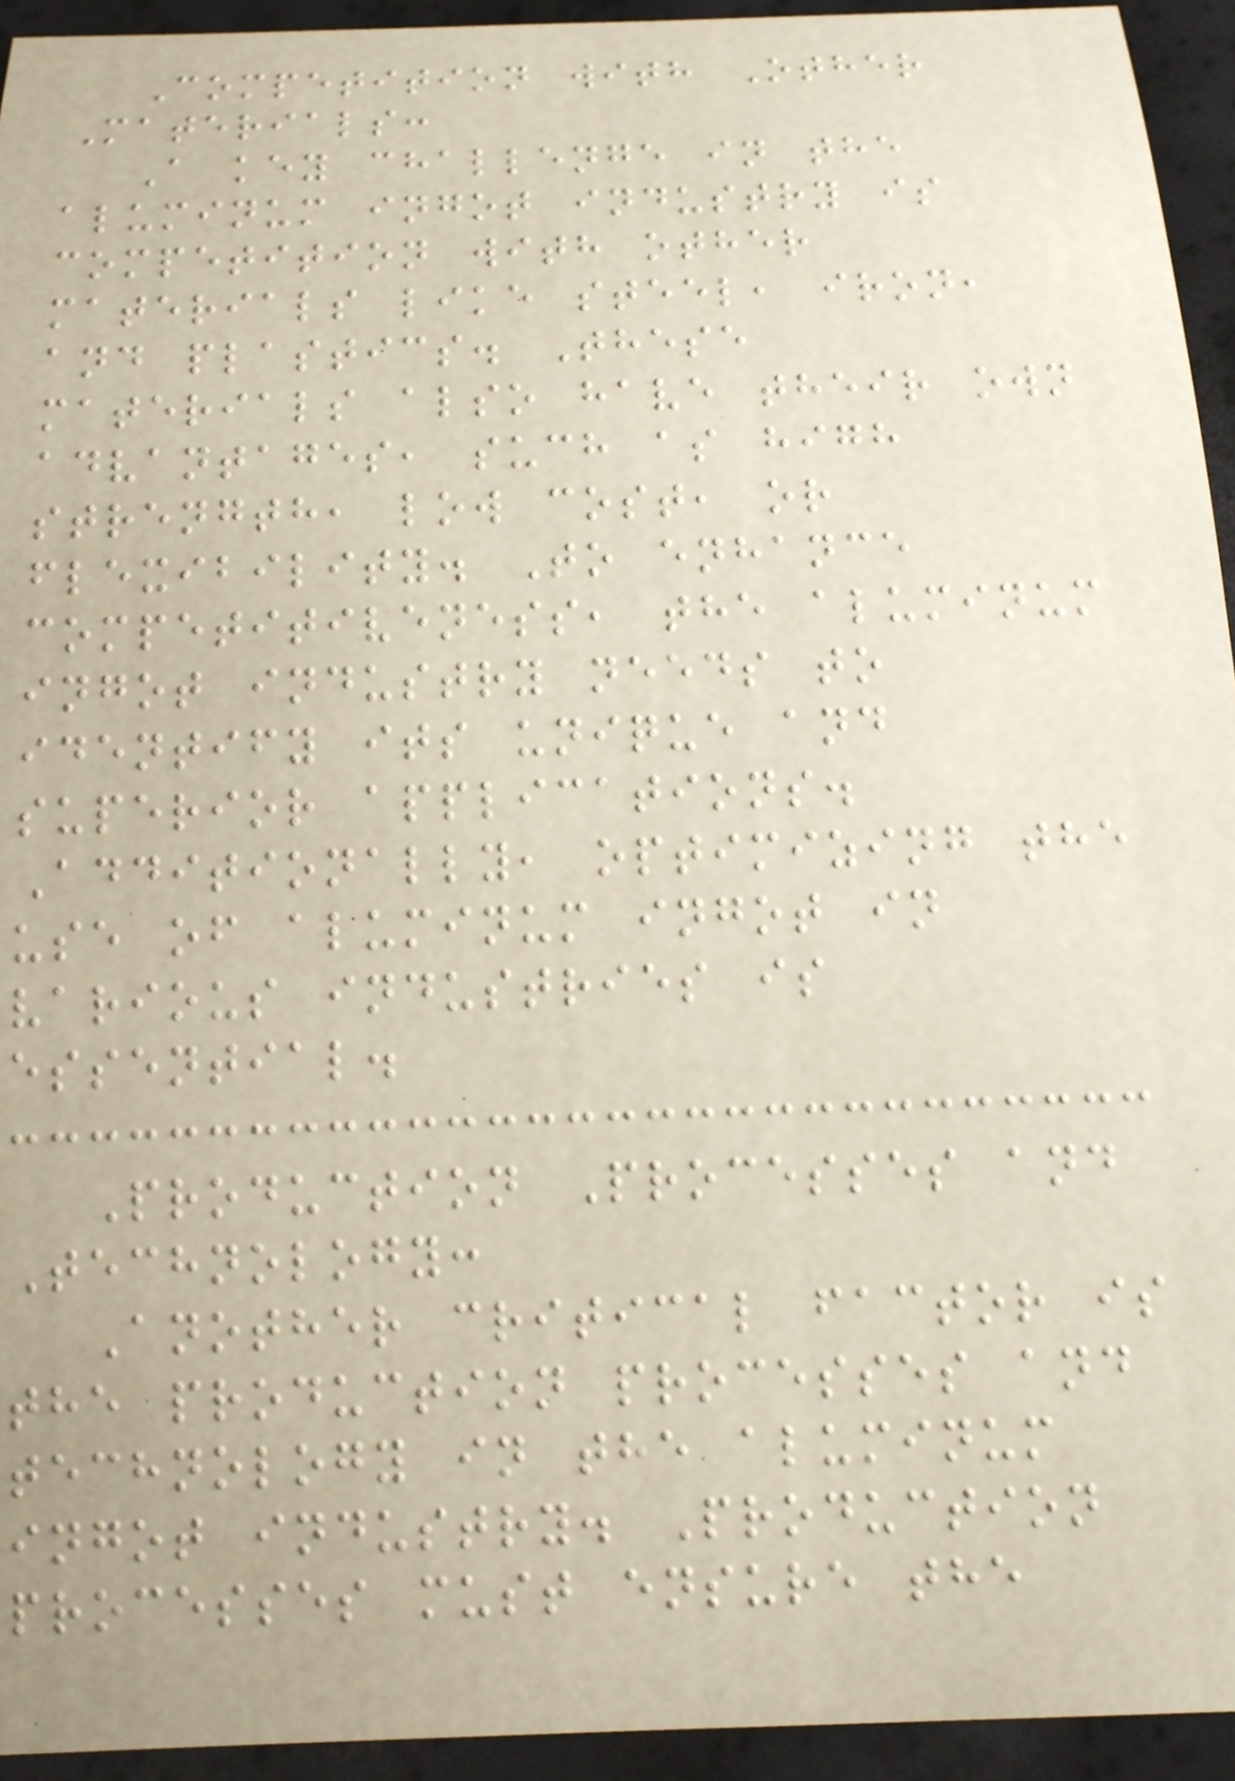Competition with Other
Materials:
A key challenge in the
aluminum ingot industry is
competition with other
materials like steel, iron,
and plastics. These
materials also have their own
advantages, such as high
strength, low cost, or
flexibility. To enhance
competitiveness, the aluminum
ingot industry needs to
identify its unique and
superior applications.
Additionally, optimizing the
use of aluminum ingot in
various industries is
essential.
Production Processes and
Technology:
Another critical factor is
the production processes and
technology in the aluminum
ingot industry. Production
processes must ensure the
